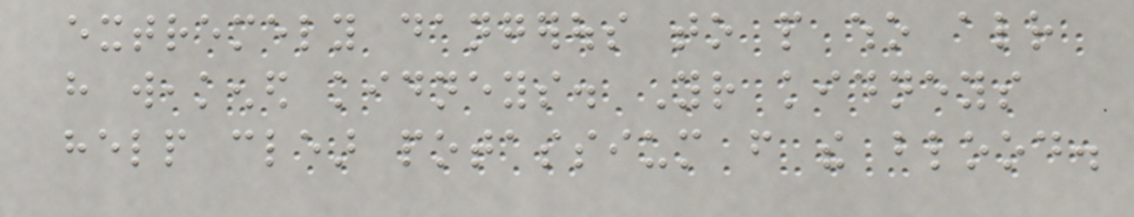extremely dangerous to people who already
have weakened kidneys. Your kidneys
help clear potassium from the blood.
